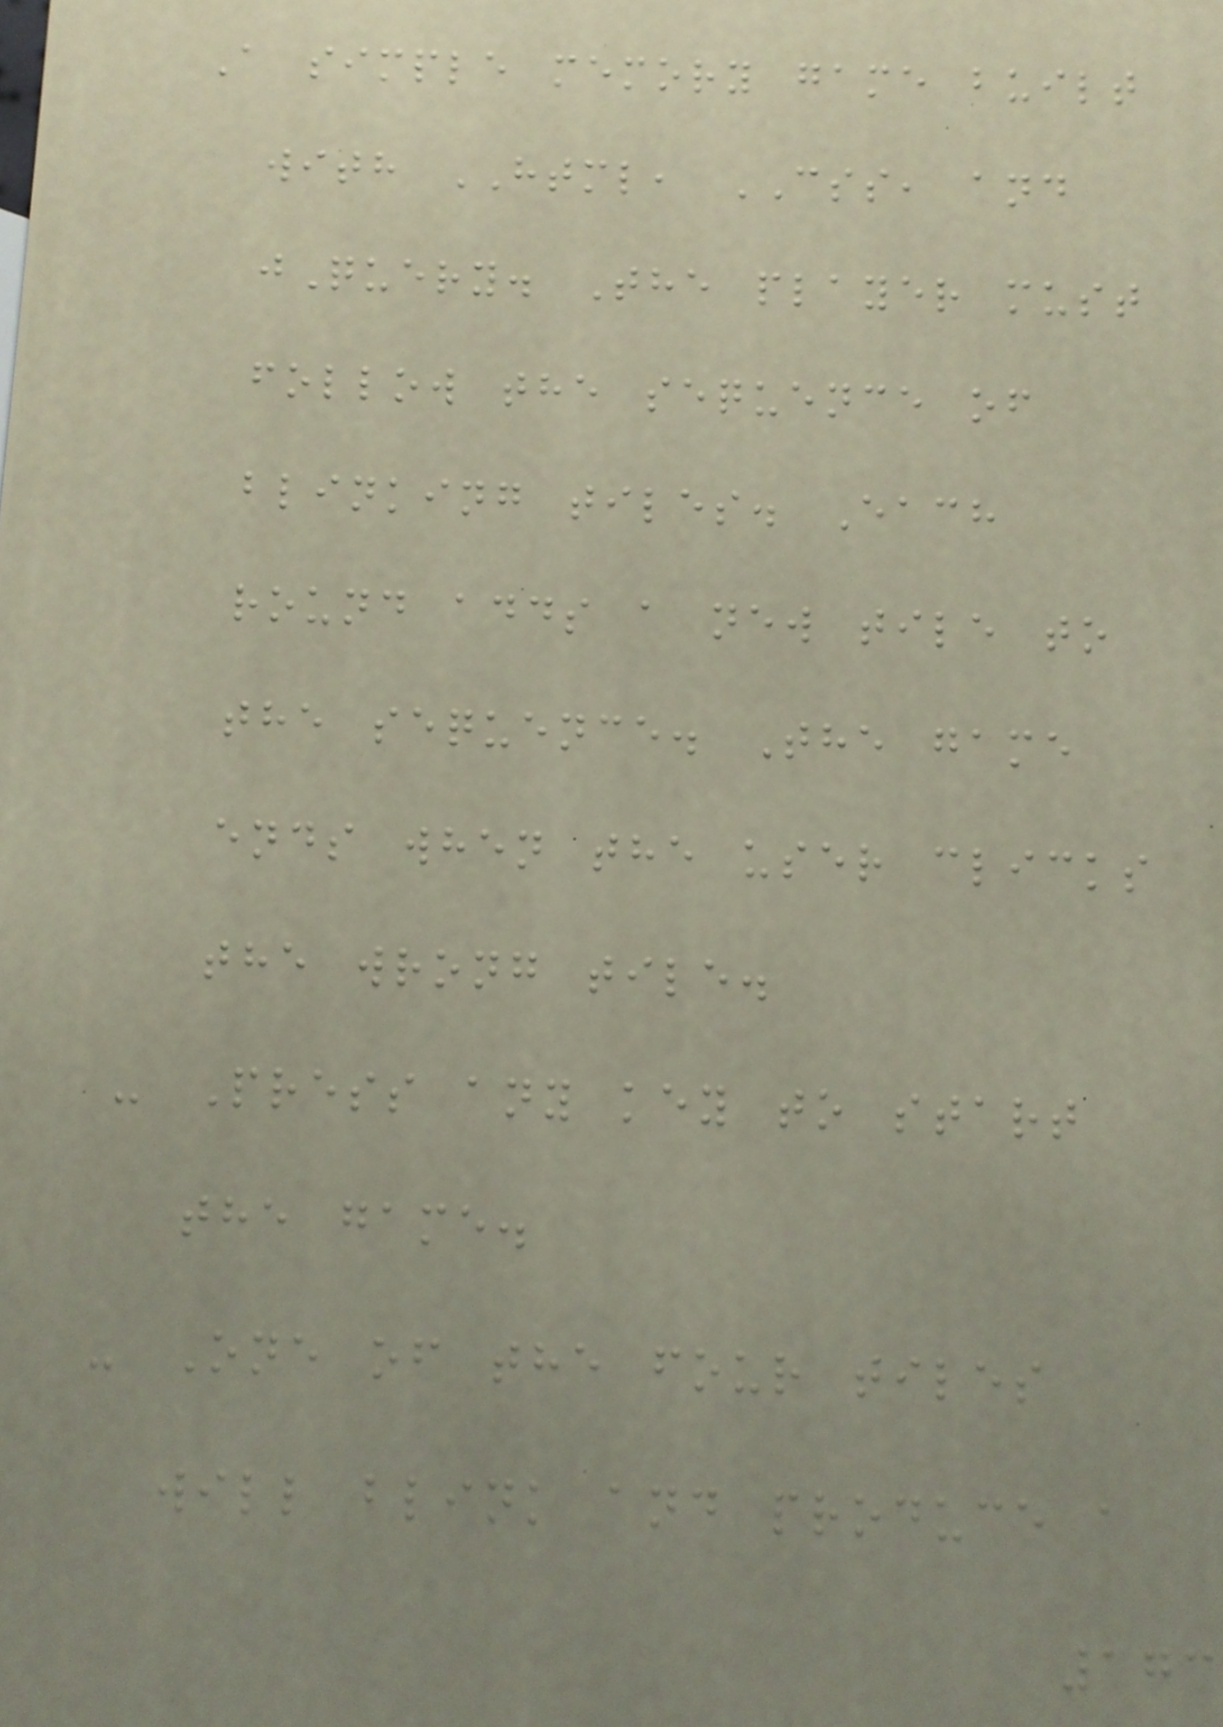A simple memory game built
with HTML, CSS, and
jQuery. The player must
follow the sequence of
blinking tiles. Each
round adds a new tile to
the sequence. The game
ends when the user clicks
the wrong tile.
- Press any key to start
the game.
- One of the four tiles
will blink and produce a
173
